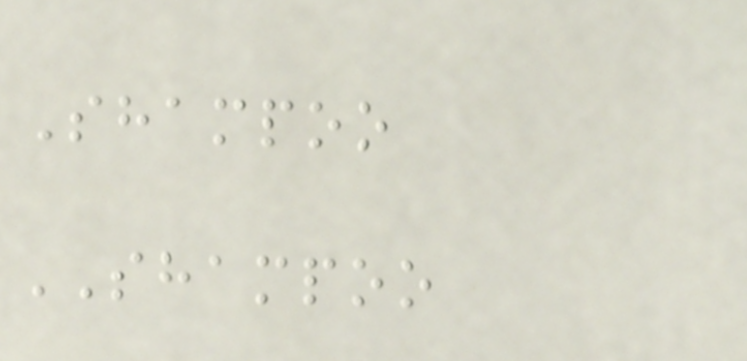Shampoo
SHAMPOO
